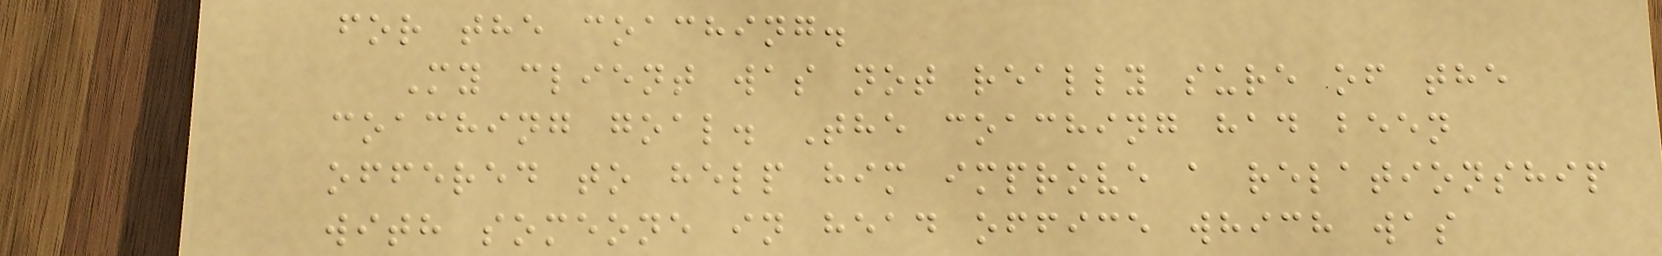for the coaching.
My client was not really sure of the
coaching goal. The coaching had been
offered to help him improve a relationship
with someone in head office which was
